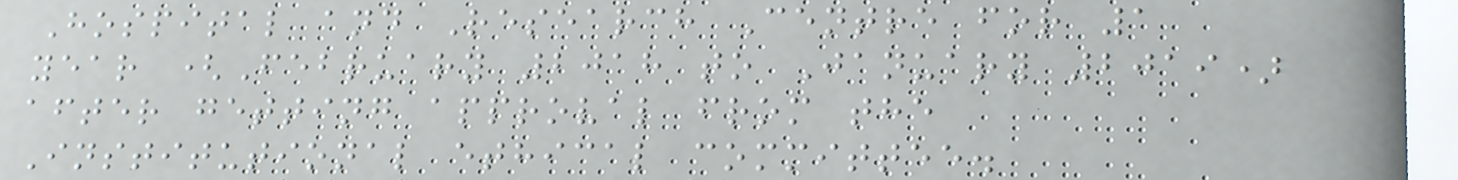Hospital and Research Centre for 1
year (February 2018 to January 2019)
after getting approval from the
Institutional ethical committee.
